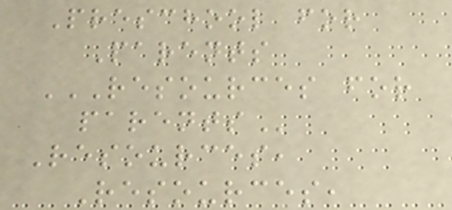Preschool for
Parents
RESOURCES FOR
PARENTS
Resources,
Resources,
